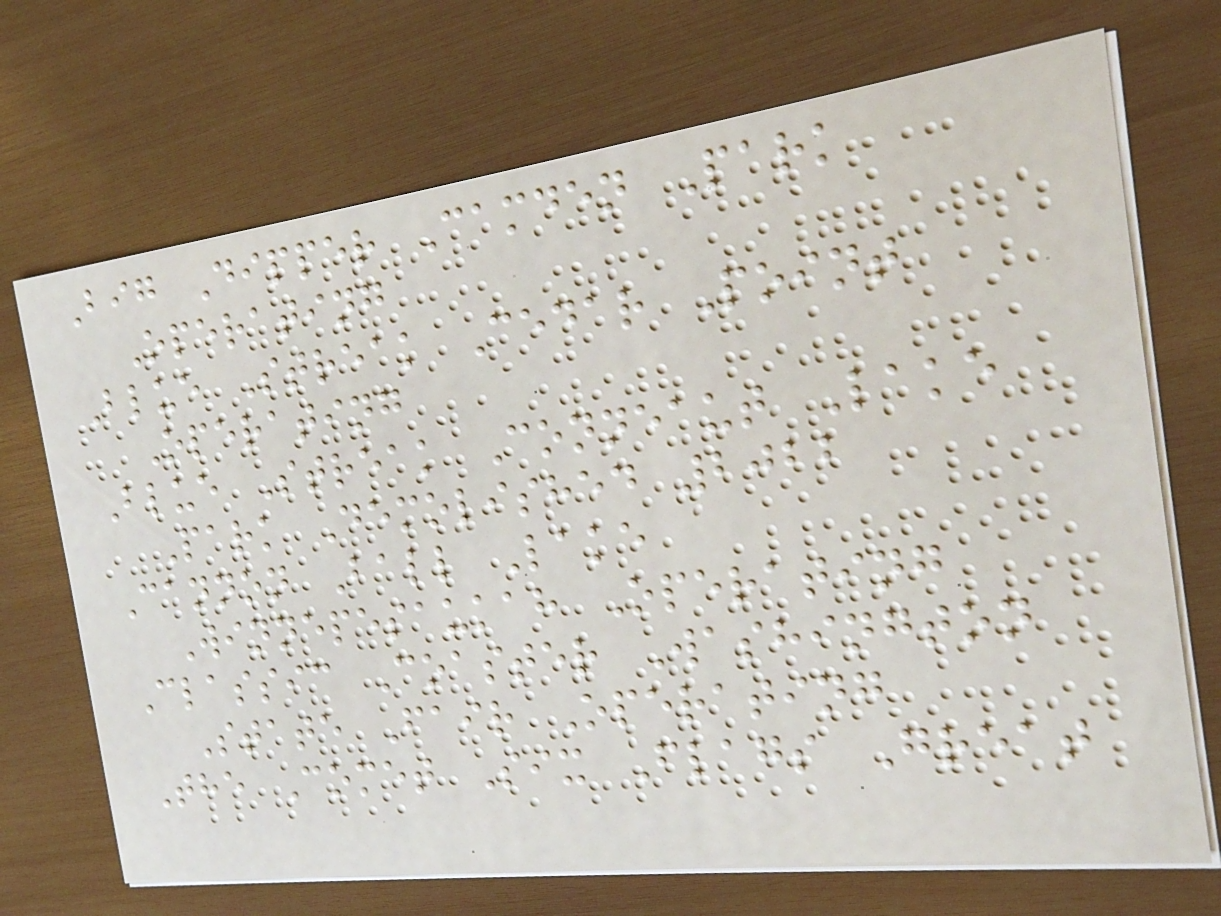Big Dipper Camden Park
Operating
Blue Streak Cedar Point
Operating
Blue Streak Conneaut Lake
Park Demolished 2022
Cannon Ball Lake
Winnepesaukah Operating
Classic Coaster Washington
State Fair Operating
The Comet Six Flags Great
